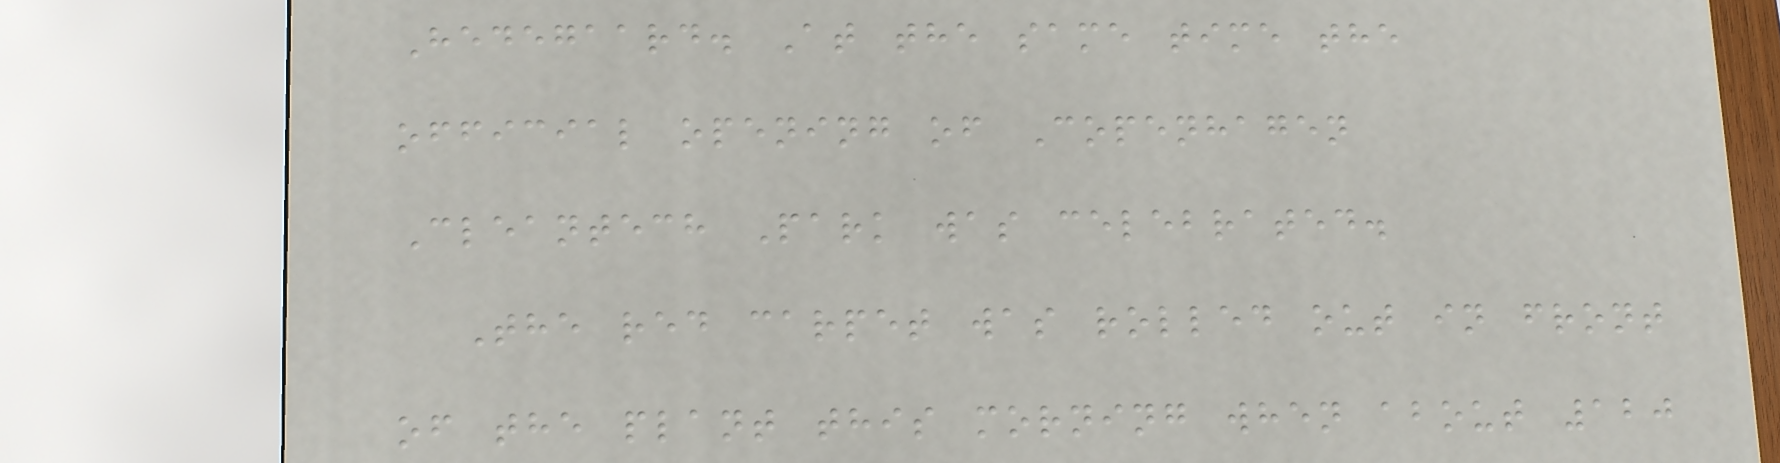Hedegaard. At the same time the
official opening of Copenhagen
Cleantech Park was celebrated.
The red carpet was rolled out in front
of the plant this morning when about 120
